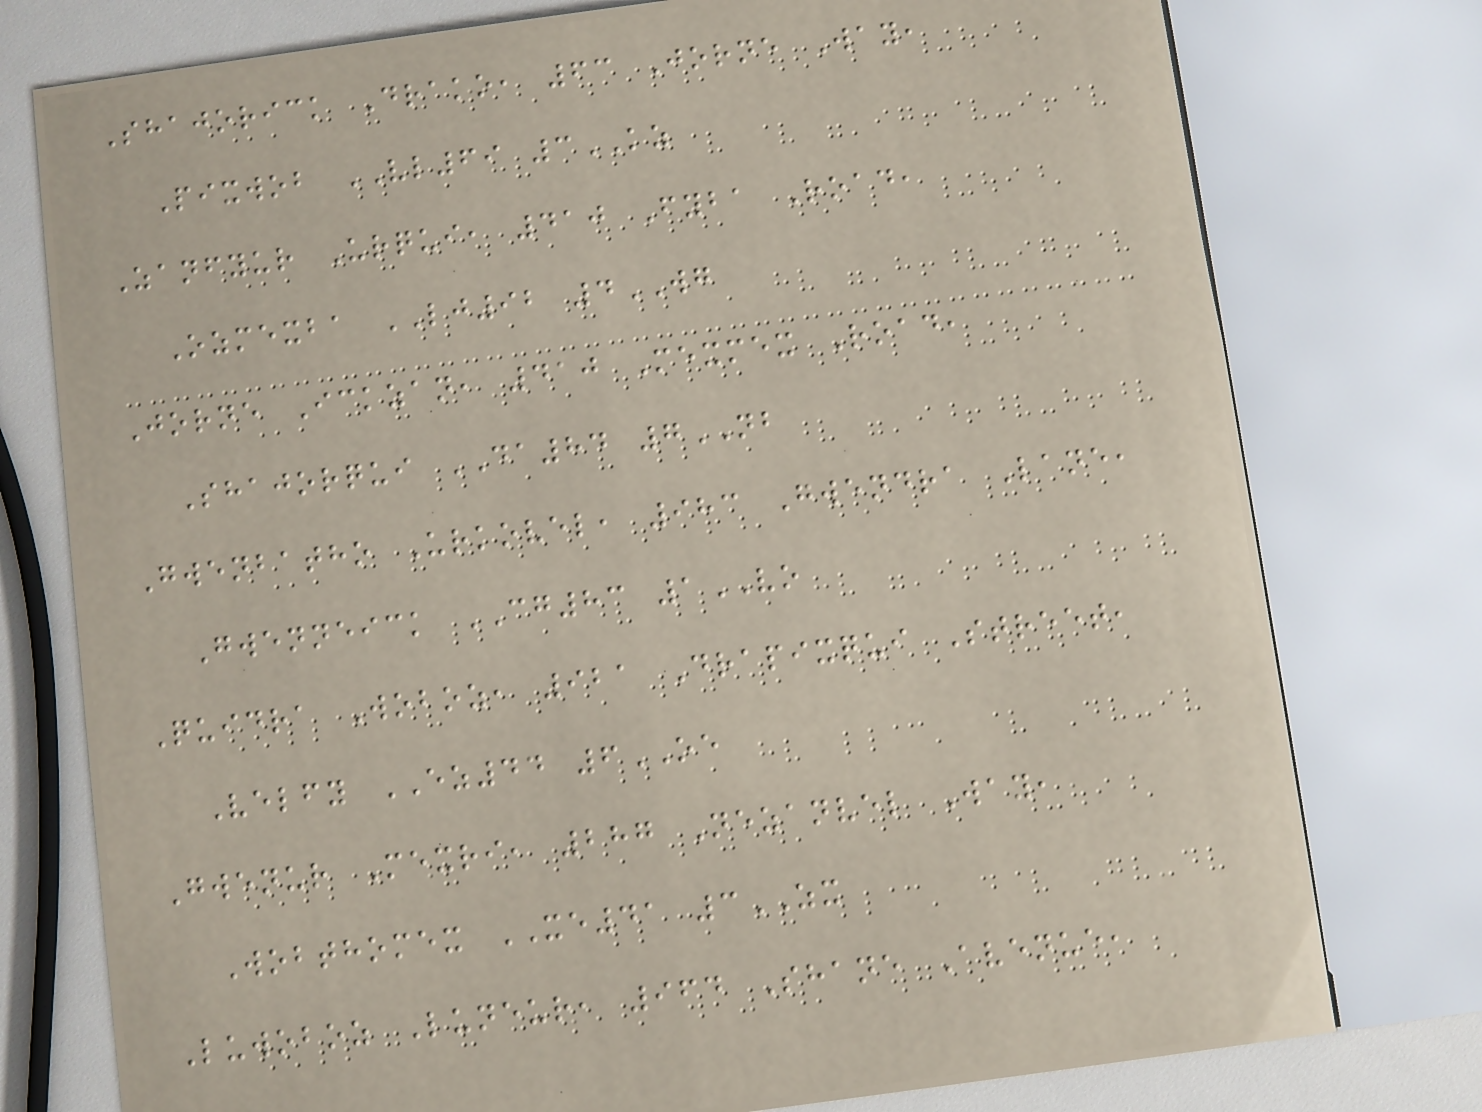Shajorick Drako, 63 Jorne Way,
Pixwob VL69 3KZ
Zanfyur Urqui, 410 Fyba Road,
Ozmexba LJ92 4WG
Jorne Ickzan, 410 Mexmex Road,
Shajorqui DA84 7NB
Gwenbatho Urkovel, 983 Gwendra Lane,
Gwenneick CG83 1VO
Quidra Woboz, 921 Drapixqui Street,
Velfy EZ44 6OE
Gwenur Mexri, 287 Nezanvel Way,
Wobthomex XE41 3ZX
Luwoboz Luneur, 964 Shane Avenue,
